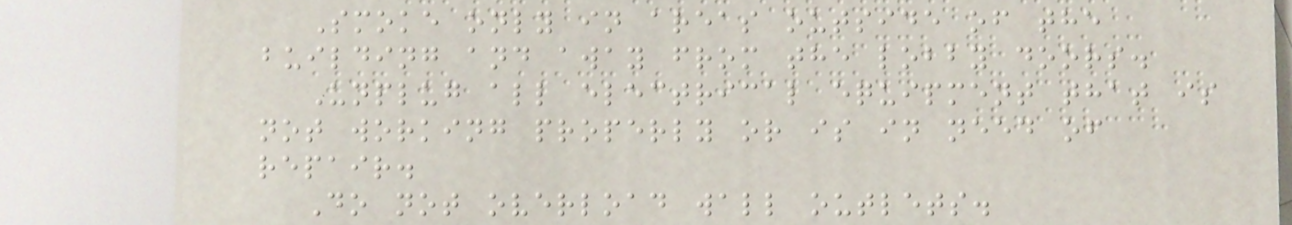Smoke only in areas outside of the
building and away from the lobby doors.
Unplug all electrical equipment that is
not working properly or is in need of
repair.
Do not overload wall outlets.
